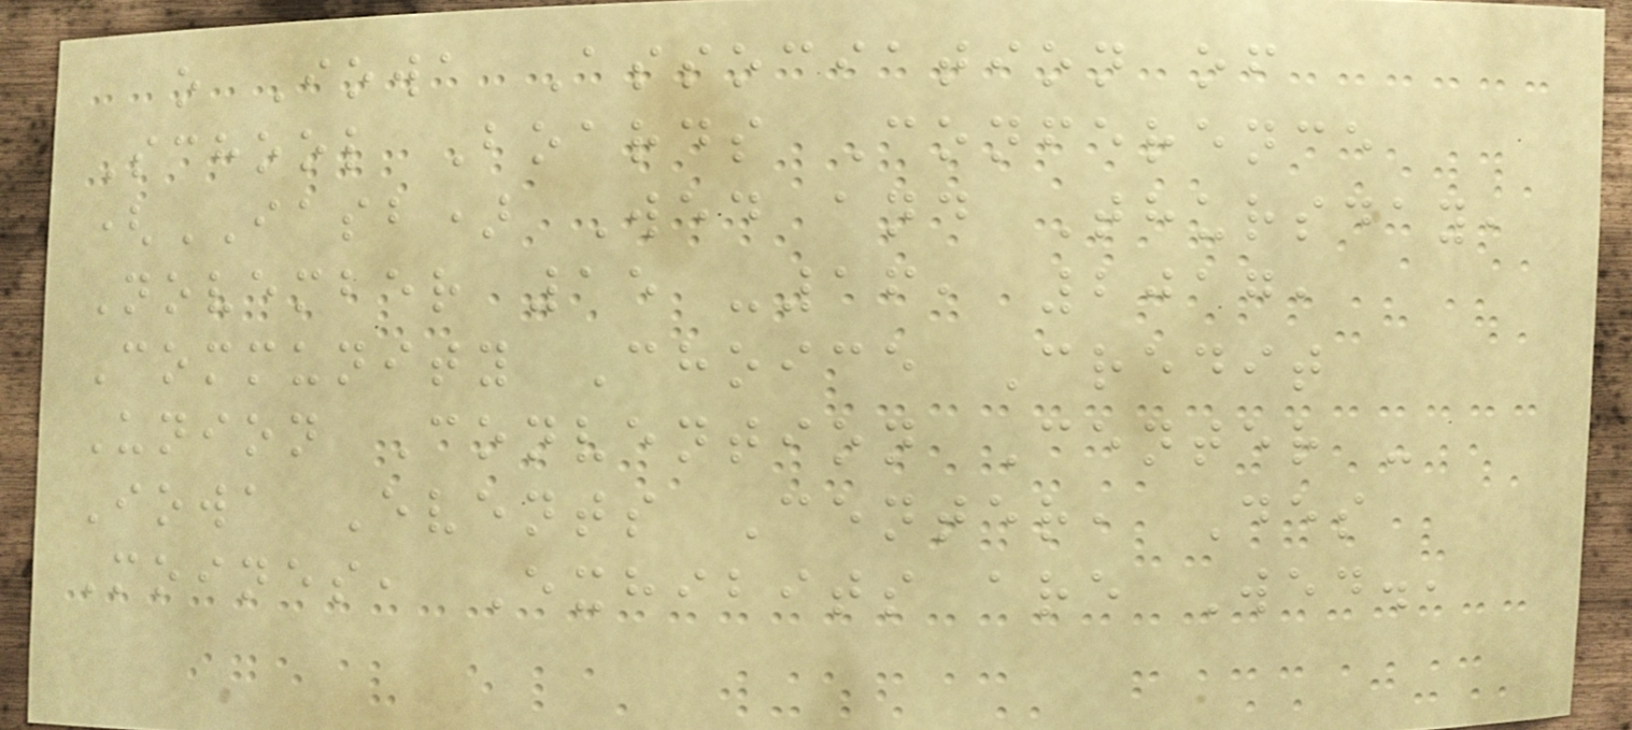o Iowa Association of
School Boards Conference
(IASB) Wed and Thursday,
November 15 -16, 2017,
Community Choice Credit
Union Convention Center -
Iowa Events Center, Des
Moines, Exhibits are Wed.,
